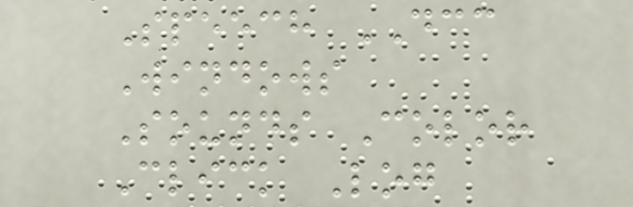Speech DCC
Windows
Sounds Color
Click Log
